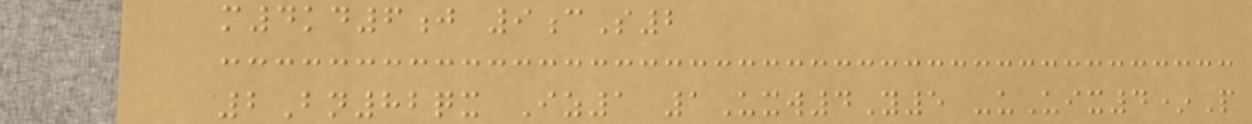m4kd6j 9cS2
2Bn82qx Iz1 1Uxw4Y5 -uUix4*P
